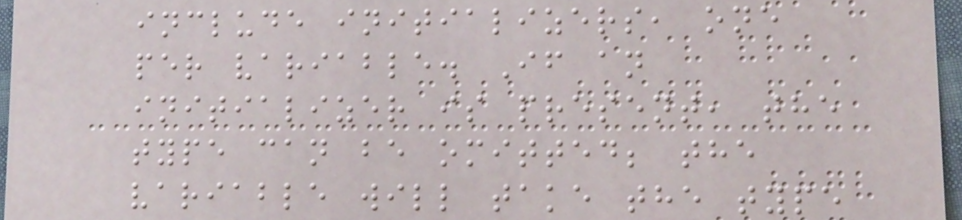include initializers, one
per variable. If an
initializer is present, the
type can be omitted; the
variable will take the type
